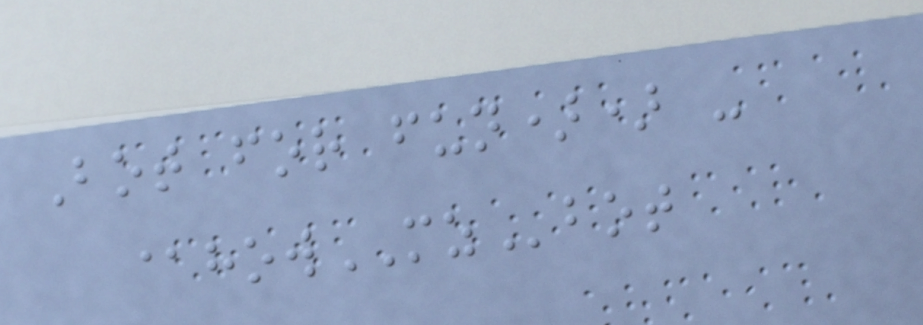Bot for fun)) -
@howMZbot
